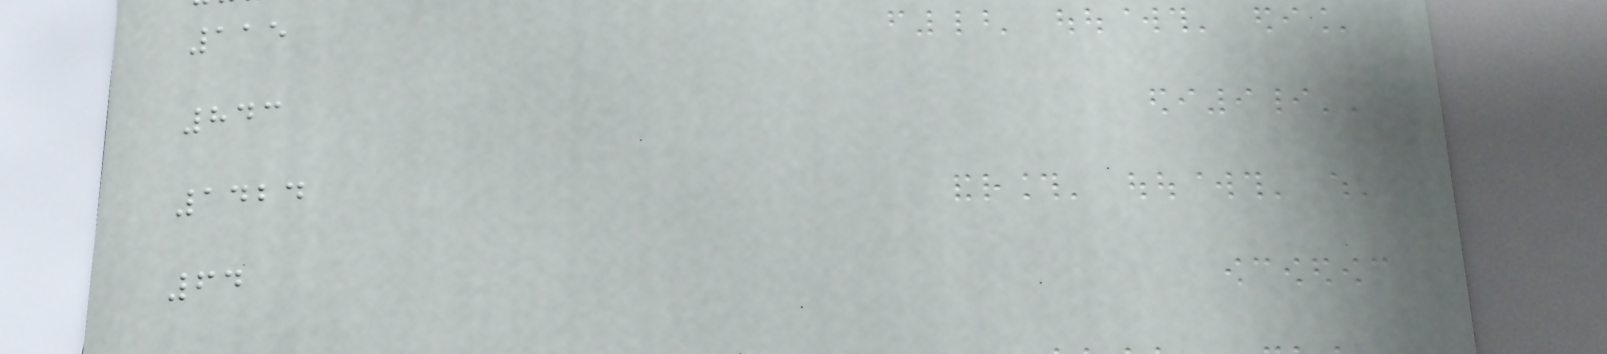115
843
1424
64
